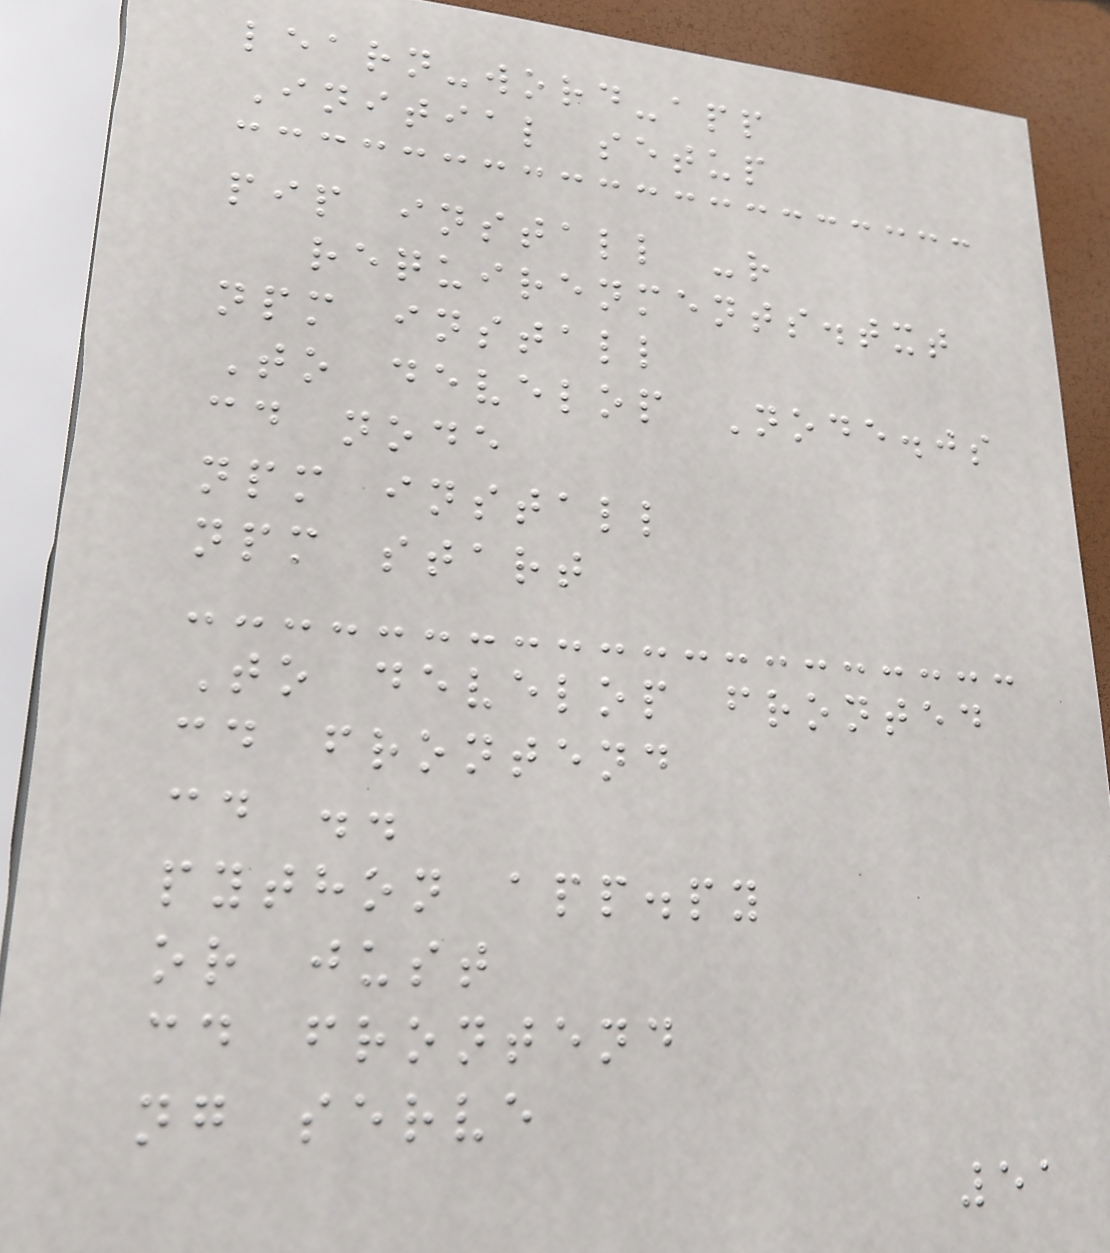learn-word-app
Initial setup
pip install -r
requirenments.txt
npm install
To develop Node.js
cd node
npm install
npm start
To develop fronted
cd frontend
cd ..
python app.py
or just
cd frontend
ng serve
51
